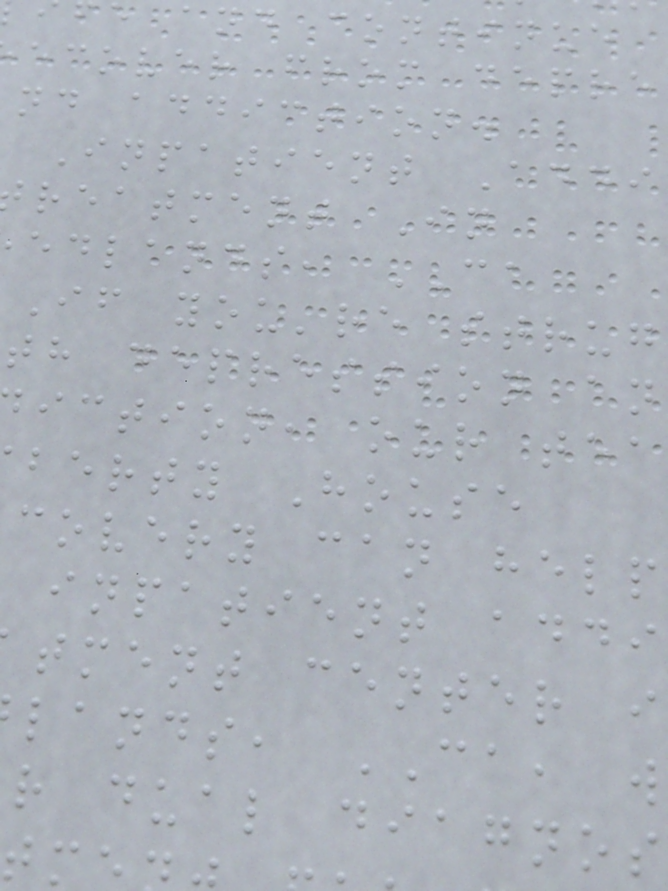e and continue
ecover from depre
nd addiction.
Inpatient Addi
reatment In
edlands, CA
If you're strug
th depression an
iction, our tea
berty House
covery can help
inpatient addi
tment center i
lands, CA, w
r dual diagnos
